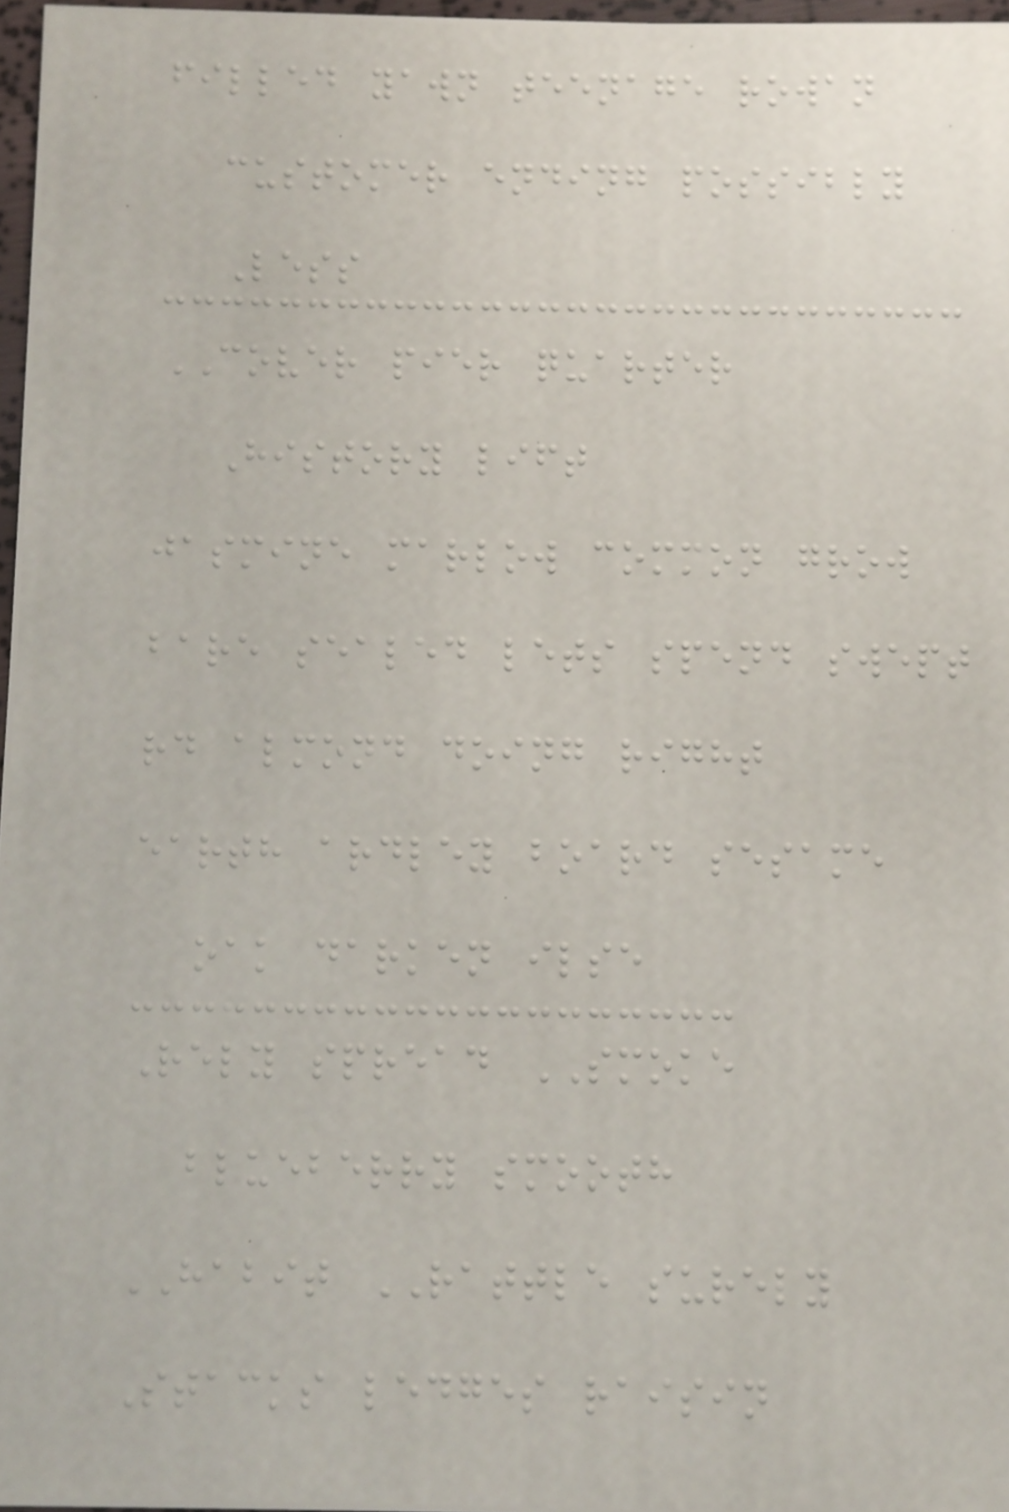filled yawn teenage rowan
customer ending possibly
Less
COVER pier quarter
History lift
jasmine marlow common grow
bare sealed lets spend swept
rd almond doing right
earth ardley board sesame
oak darken ilse
Rely spread SMOKE
blueberry smooth
HABIT RATTLE surely
Stacks ledges raisin
